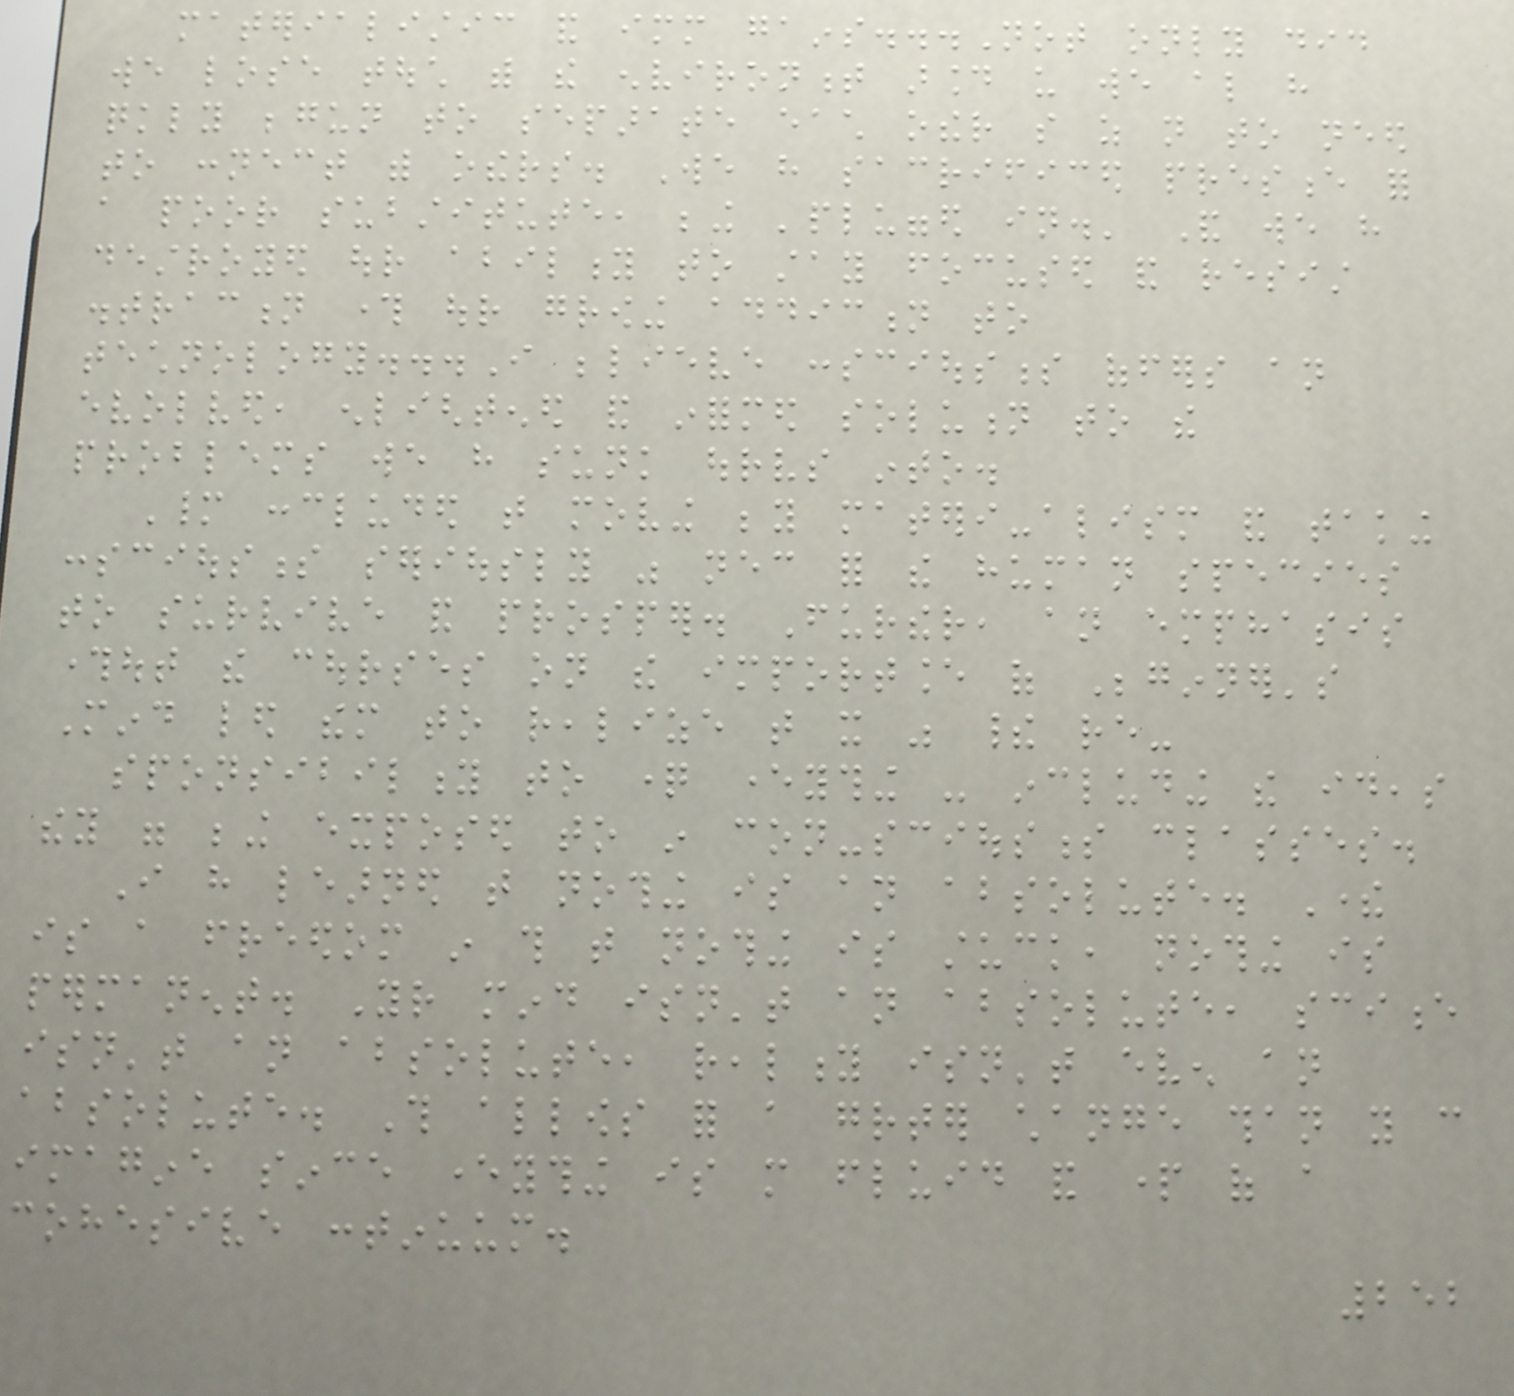materialistic and immediate gains...Not only did
we lose touch with the environment around us we also have
quickly begun to separate each other so as not to need
to connect with others. We have sacrificed presence for
a poor substitute, being 'plugged in.' And we have
destroyed our ability to stay focused and resist
distraction through our growing addiction to
technology...I believe consciousness offers an
evolved, enlightened and informed solution to the
problems we have sunk ourselves into.
Many concluded that moving beyond materi-alism and taking
consciousness seriously was necessary for the human species
to survive and prosper. Further, an emphasis
throughout the courses on the importance of Beginner's
Mind led them to realize that it was their re-
sponsibility to question everything - including the ideas
they were being exposed to in con-sciousness classes.
I have learned that nothing is an absolute. There
is a freedom in this that nothing is stuck, nothing is
permanent. Your mind isn't an absolute, science
isn't an absolute, reality isn't even an
absolute. This allows for a greater change than you can
imagine since everything is more fluid and part of a
cohesive continuum.
252
